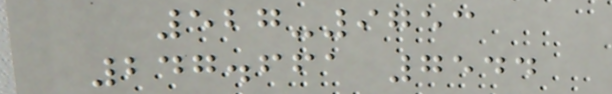527-9753
247.661 7544
